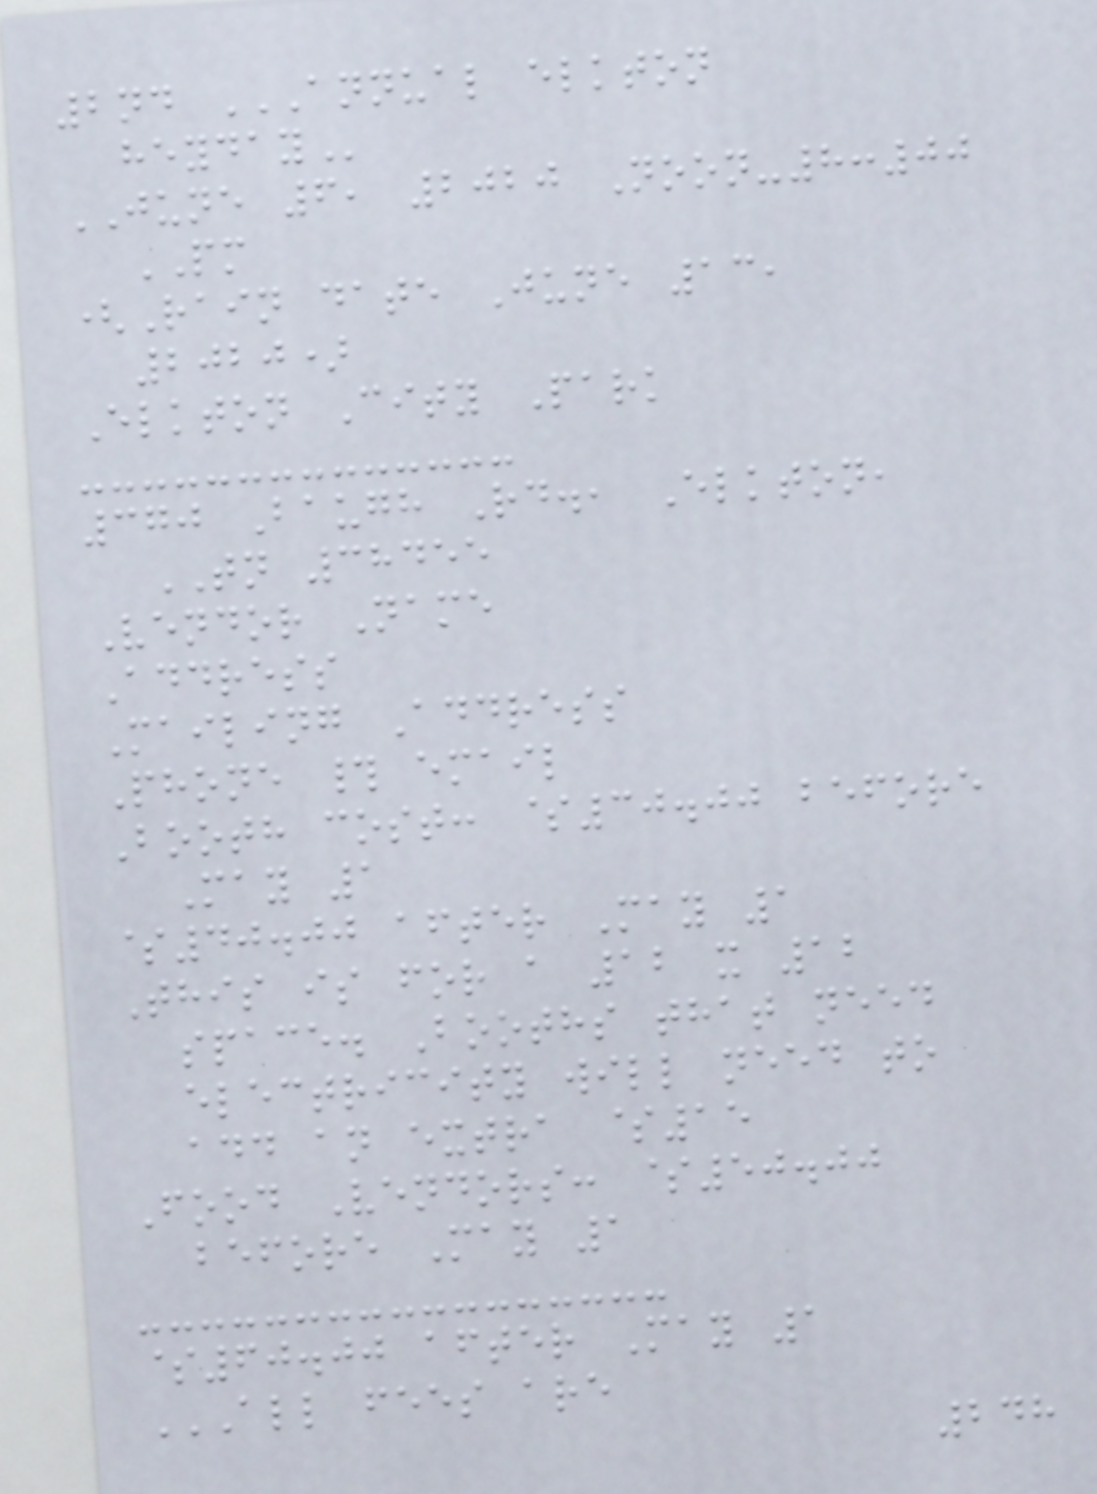2nd ANNUAL ELKTON
HEYDAY
JUNE 6, 2020 Noon-8:00
PM
(Rain date June 13,
2020)
Elkton City Park
370 Baugh Rd., Elkton,
TN 38455
Vendor Name
Address
Mailing Address
Phone # email
Booth cost: $30.00 before
May 1
$40.00 after May 1
This is for a 12 x 12
space. Booths that need
electricity will need to
add an extra $15
Food Vendors: $50.00
before May 1
$60.00 after May 1
ALL FEES ARE
248
